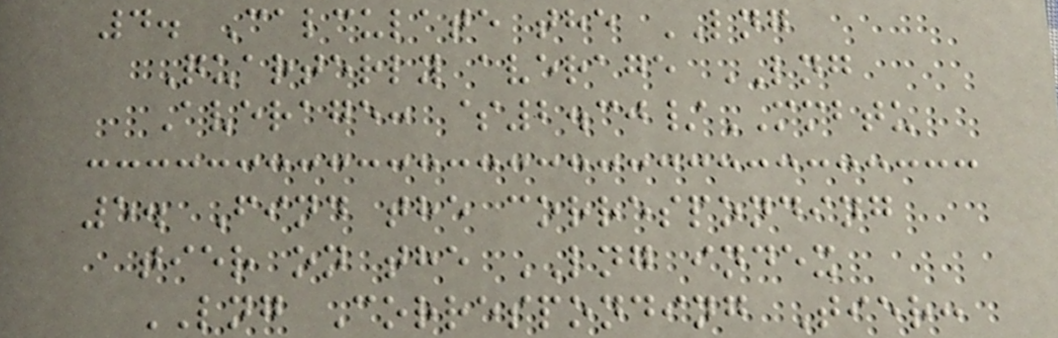4. Calculate the LNG
Quarterly average LNG
Average: $2.30/MMBTU
5. Find the corresponding
tier on the LNG index
LNG Corresponding Tier:
